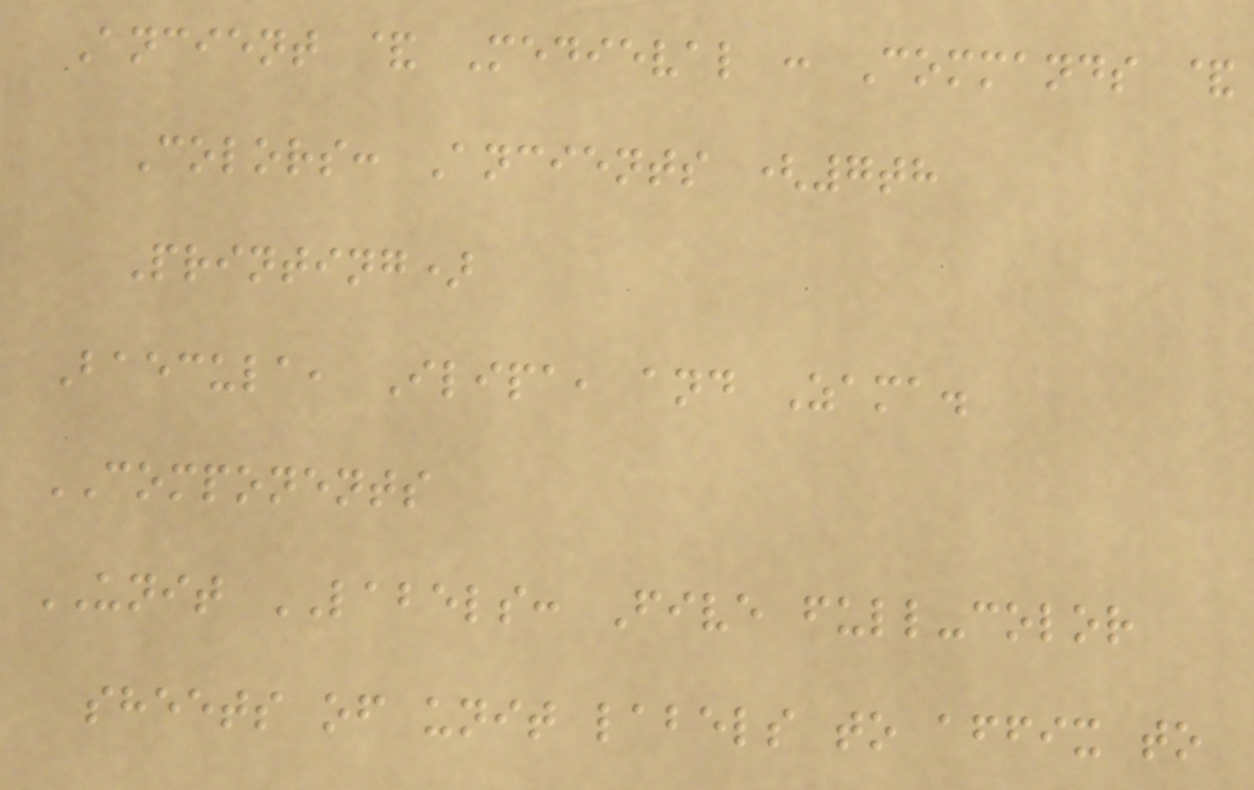Ancient & Medieval : Commands &
Colors: Ancients (7th
Printing)
Baecula, Ilipa, and Zama.
COMPONENTS
UNIT LABELS: Five full-color
sheets of unit labels to affix to
